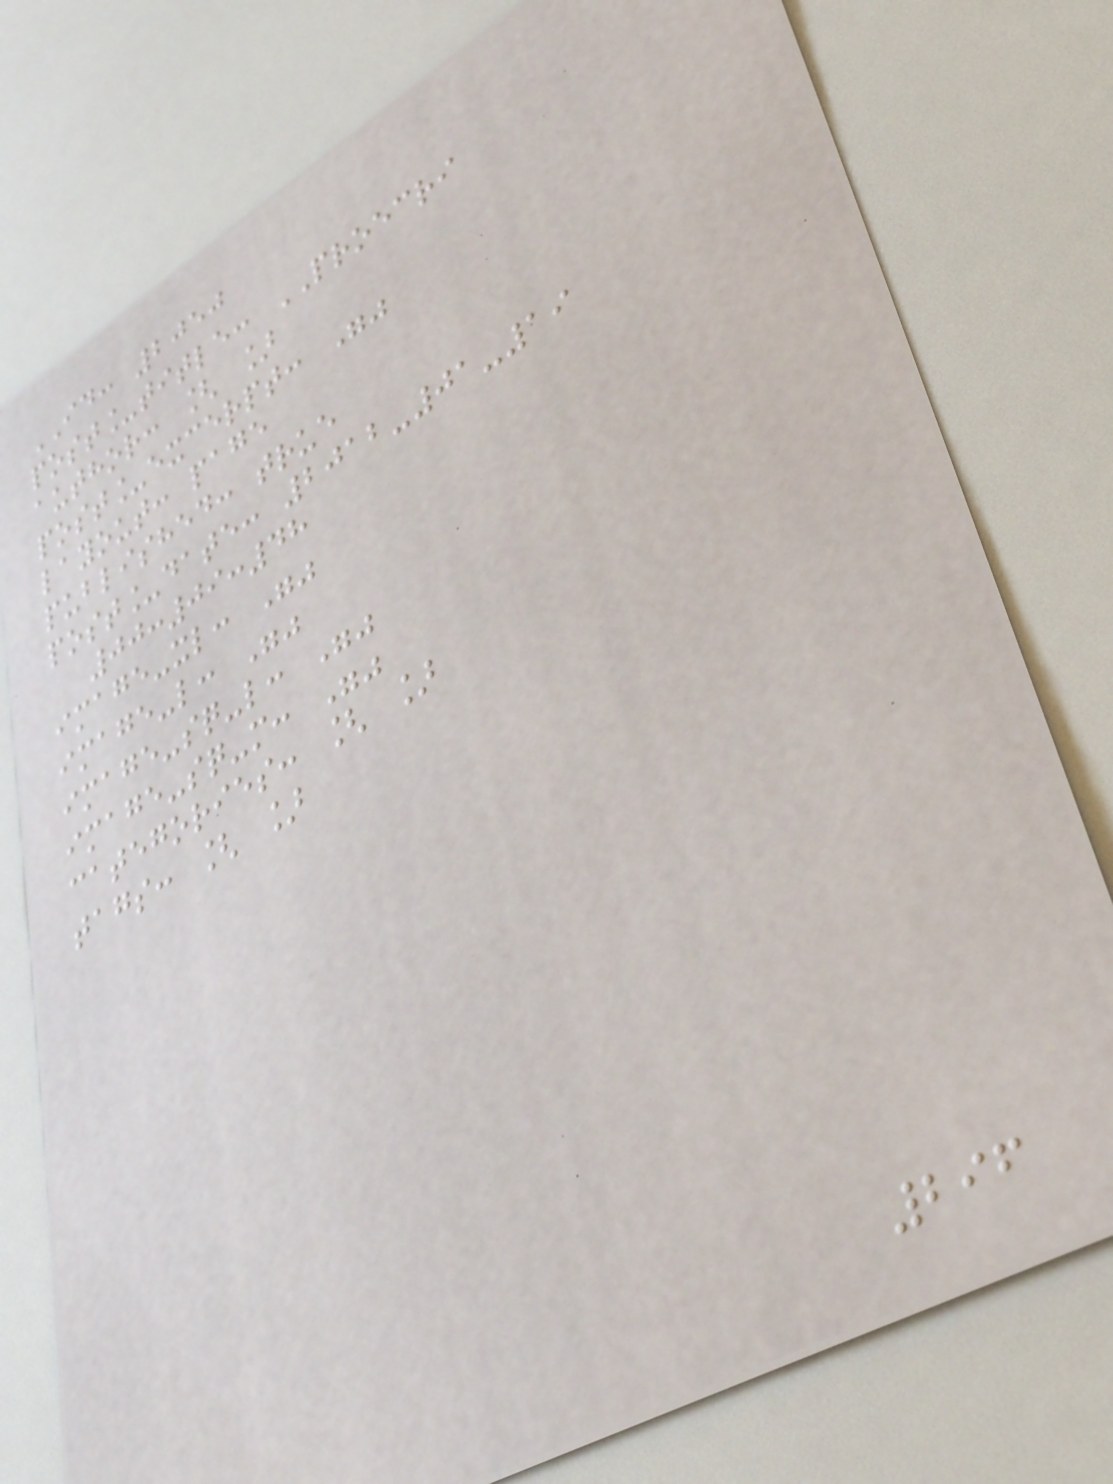ID: 2050
post_title: PROECRI
author: [ ]
post_excerpt: ""
layout: page
published: true
post_date: 2012-01-19
00:09:48
image-xl: ""
image-l: ""
image-sq-l: ""
image-sq-m: ""
categories: [ ]
tags: [ ]
296
